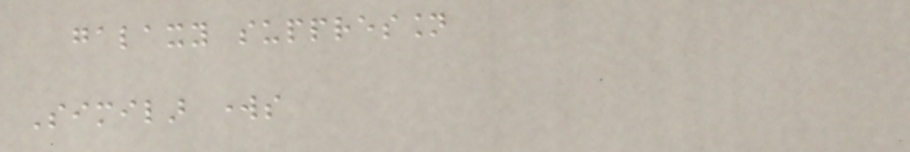galaxy suppression
Similar works
